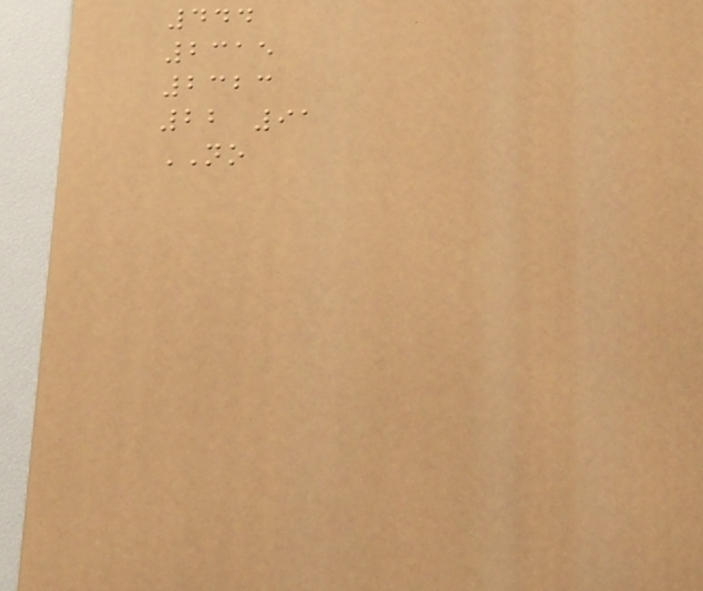444
2315
2323
22 91
NO
